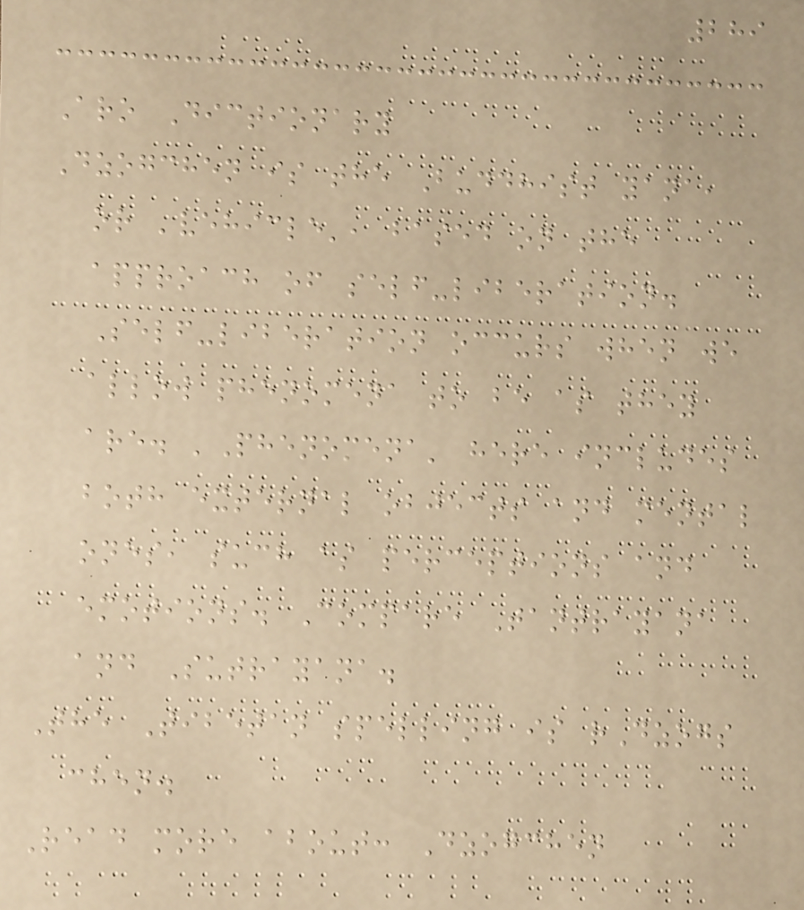289
Aro Dictionary
Dzogchen is the Buddhist yana,
or 'vehicle', based on the
approach of self-liberation.
Self-liberation occurs when we
allow phenomena to be as they
are. 'Phenomena' here includes
both external objects and mental
ones, such as perceptions and
emotions. Compare Tantrayana
and Sutrayana.
The Tibetan spelling is rDzogs
chen.
Read more about: Dzogchen
